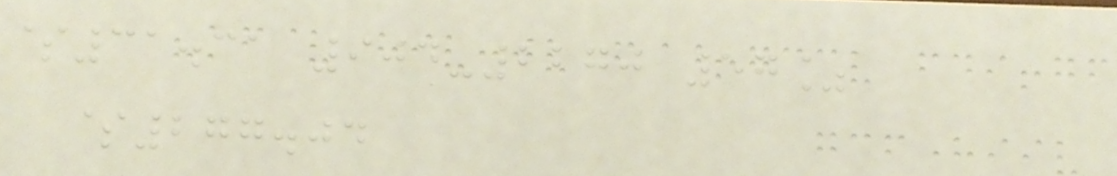$31.31 904-2270 57%
$277.04
